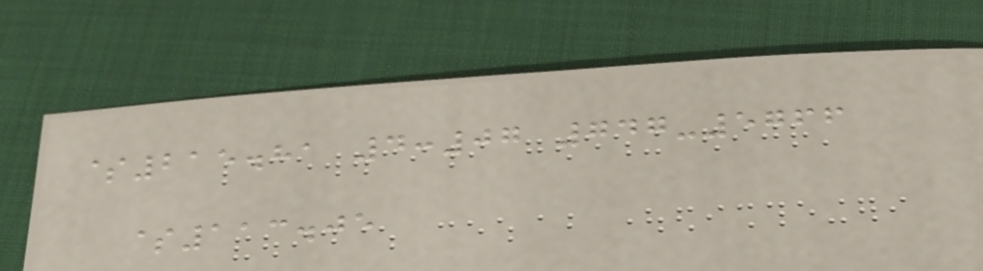$215.81 4:07 747-5766
$113.05
